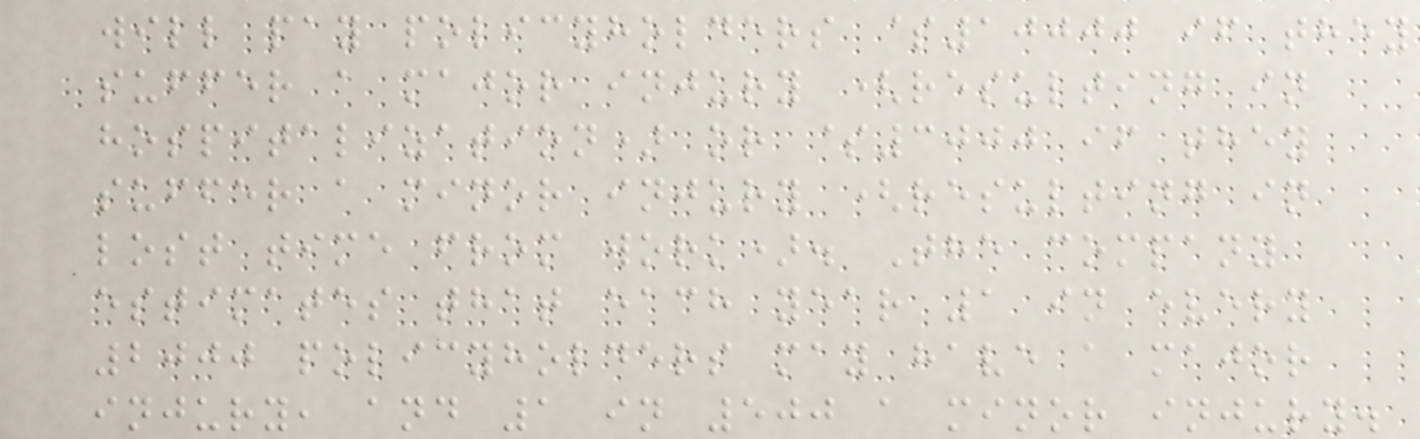will pay policyholders $10000 if they
suffer a major injury (resulting in
hospitalization) or $3000 if they
suffer a minor injury (resulting in
lost time from work). The company
estimates that each year 1 in every
2000 policyholders may have a major
injury, and 1 in 500 a minor injury.
